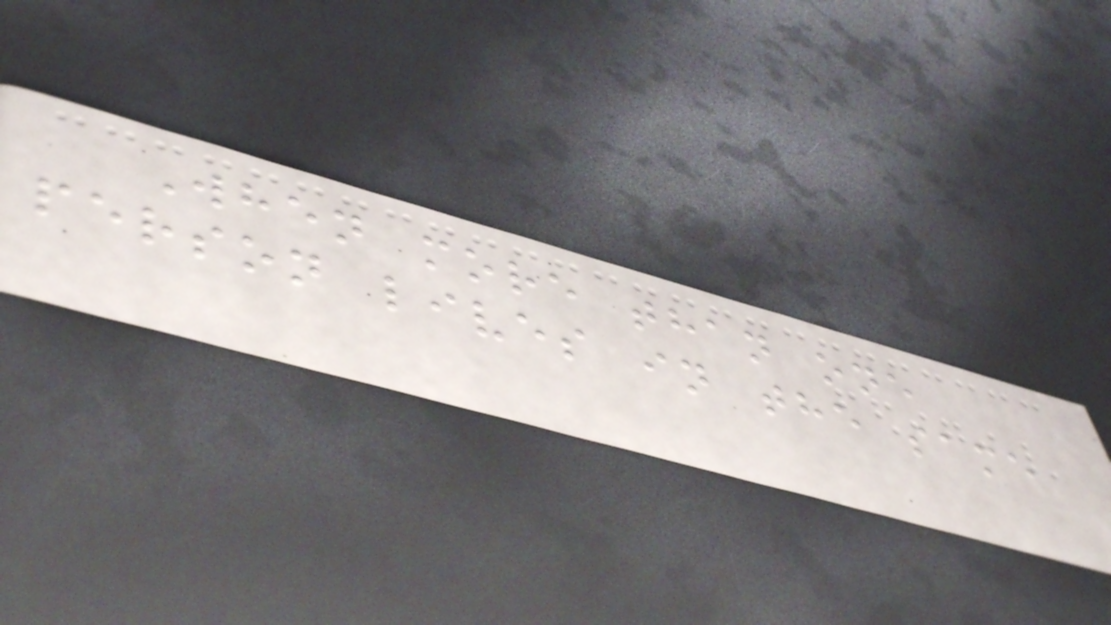When more than one
person lives in the same
